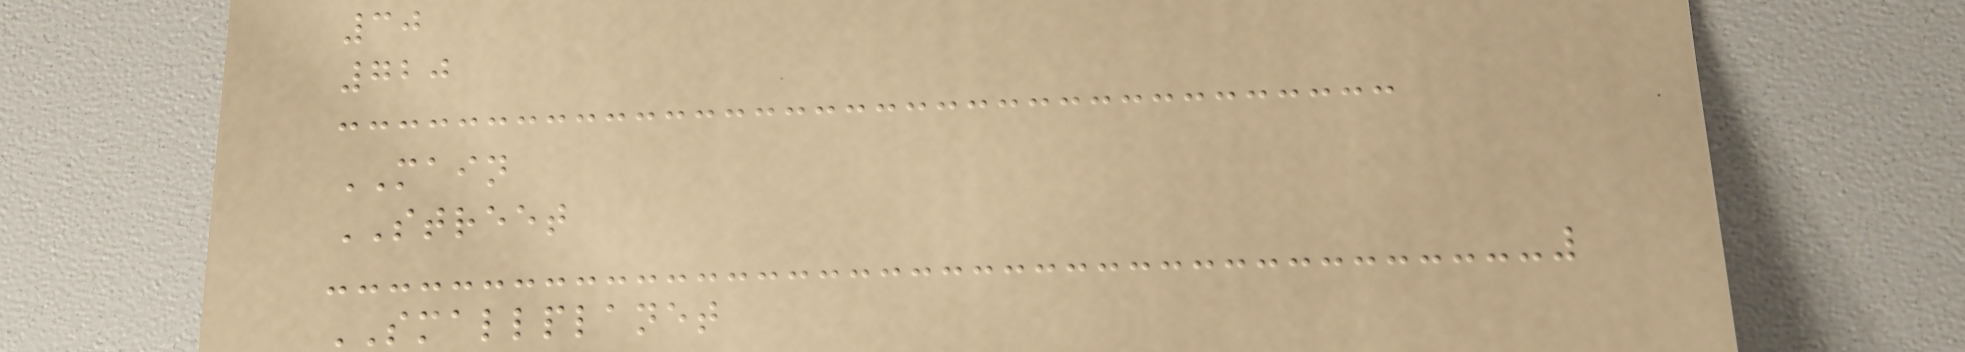30
720
MAIN
STREET
SMALLPLANET
